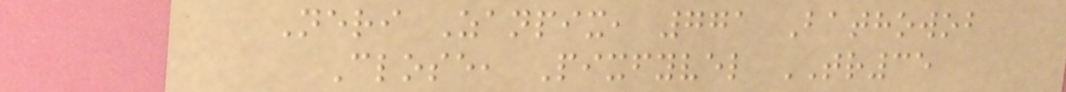Neri Zanpix, 771 Bathowob
Close, Pixfyvel TR35
